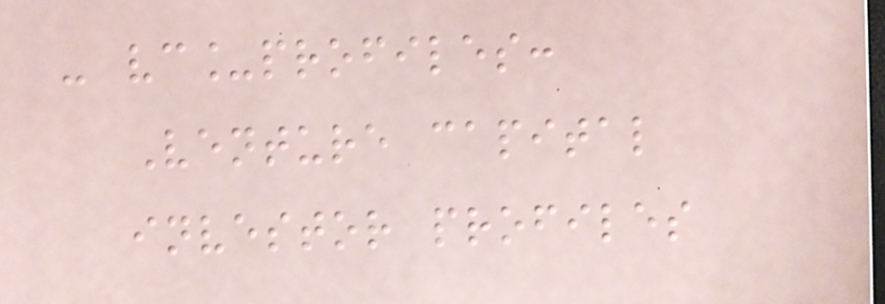- vc_profiles:
Venture capital
investor profiles
